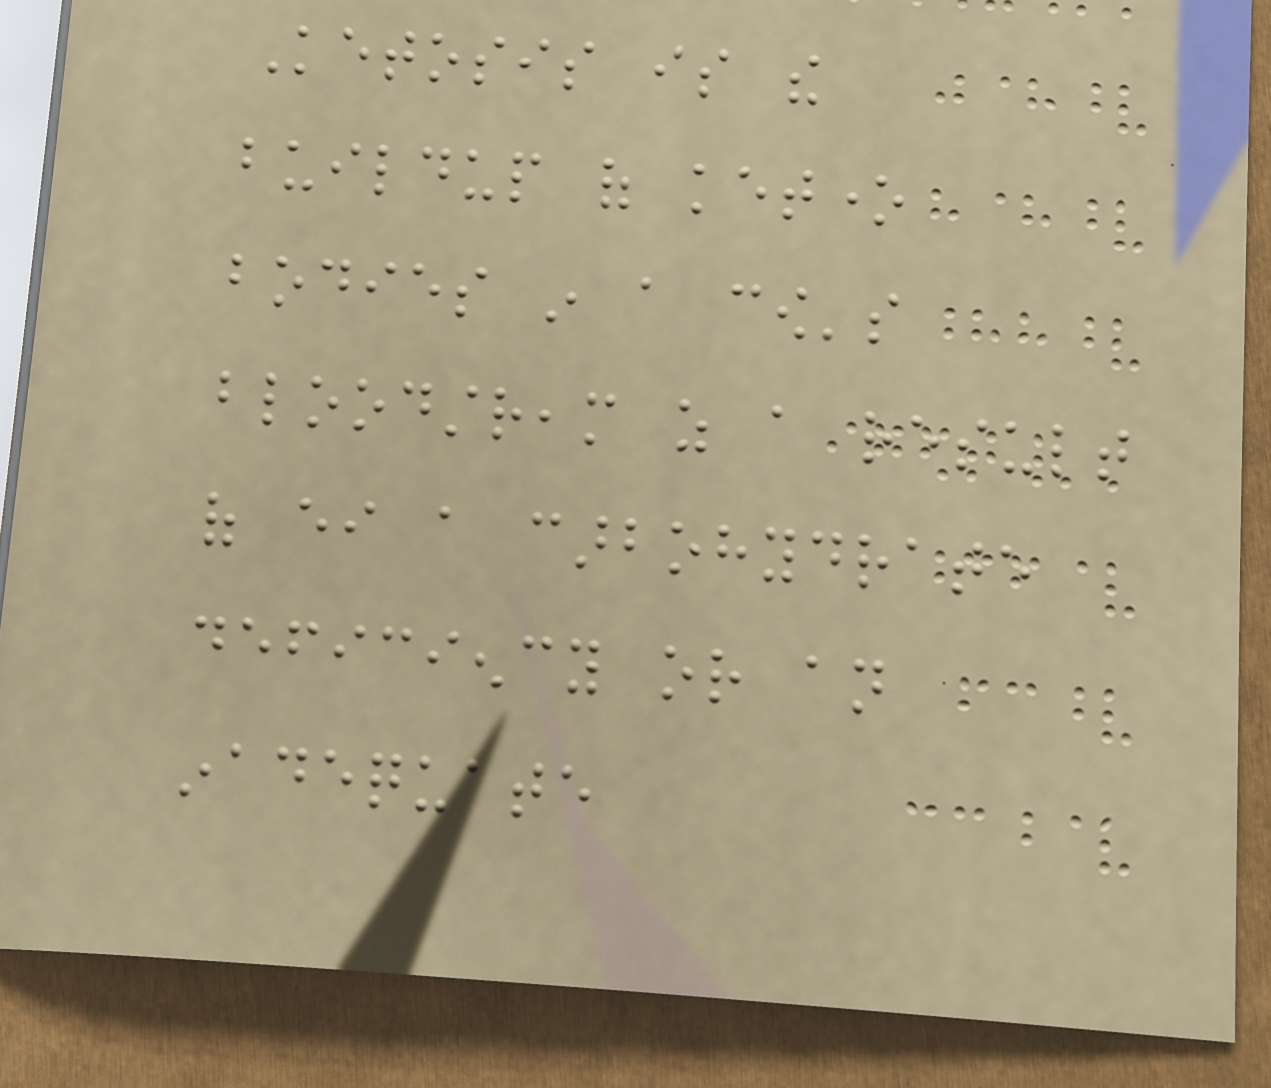Ketosis is the
buildup of ketone
bodies in a cow's
bloodstream as a result
of either a carbohydrate
deficiency or an
inadequate
